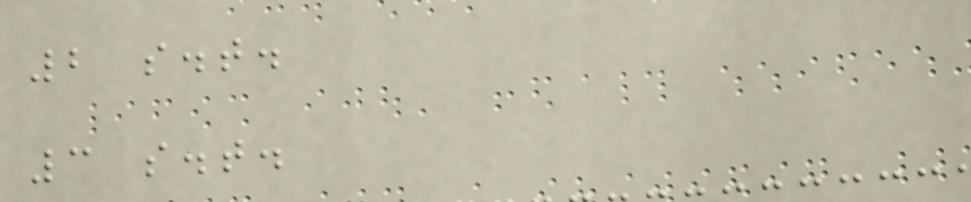2 s.t.
3 s.t.
